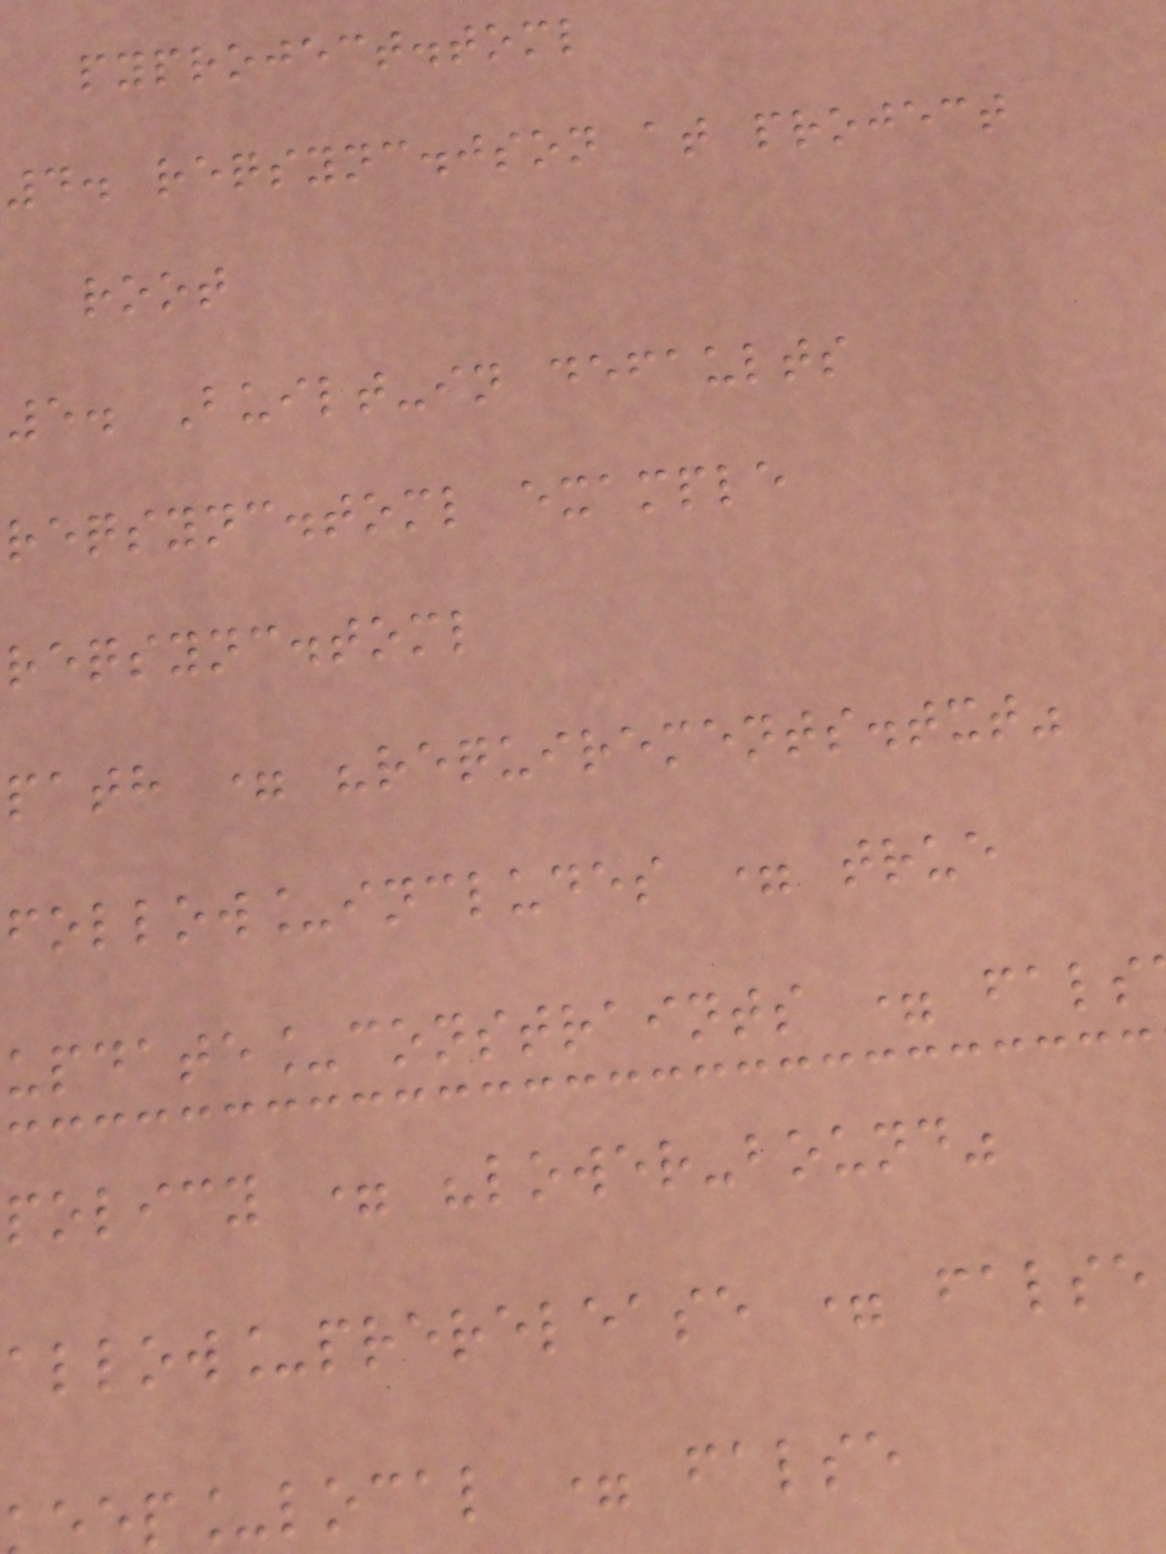pyproject.toml
4. reqsync.json at project
root
5. Built-in defaults
reqsync.toml example
reqsync.toml
path = "requirements.txt"
follow_includes = true
update_constraints = fals
policy = "lower-bound"
allow_prerelease = false
ep_local = false
